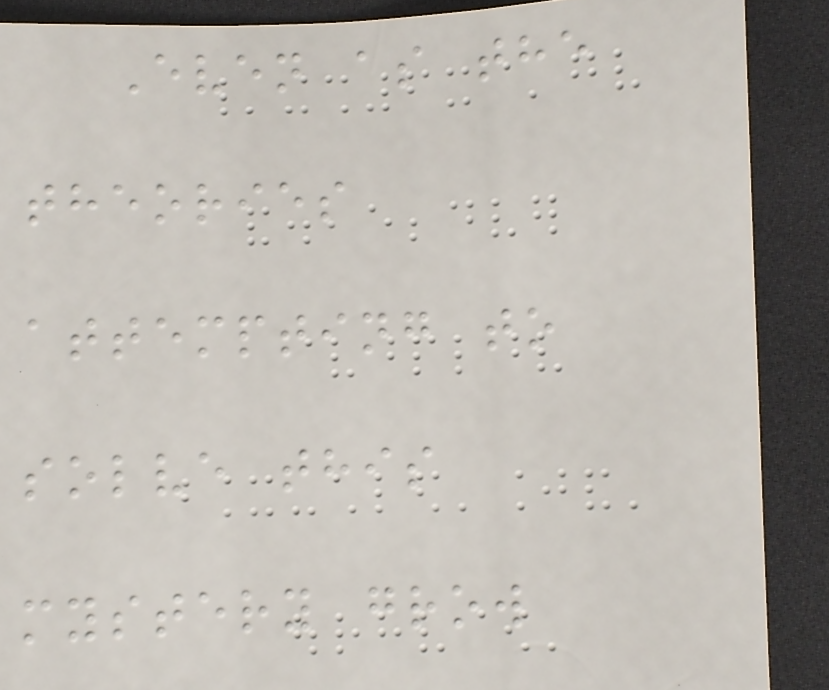Even as the
theories
attempting to
solve this
mystery grow
